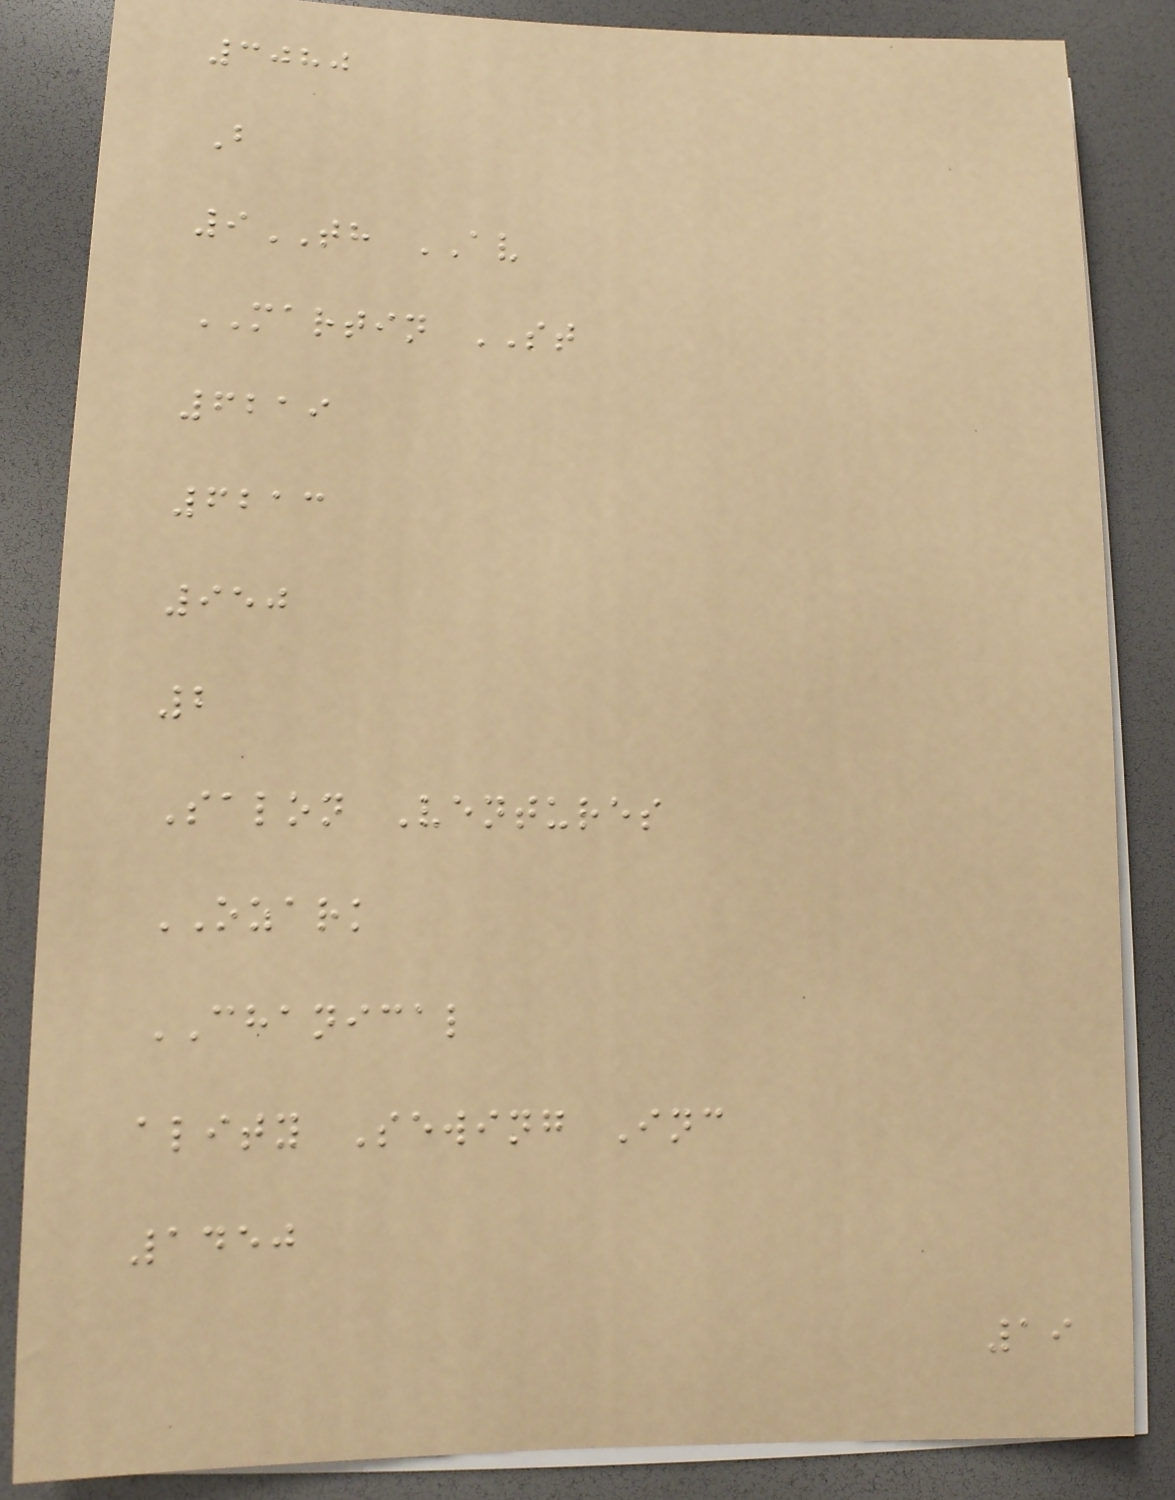3080
B
9TH AV
MARTIN ST
6219
6213
950
2
Salon Ventures
OZARK
CHANICAL
ality Sewing Inc
1450
19
